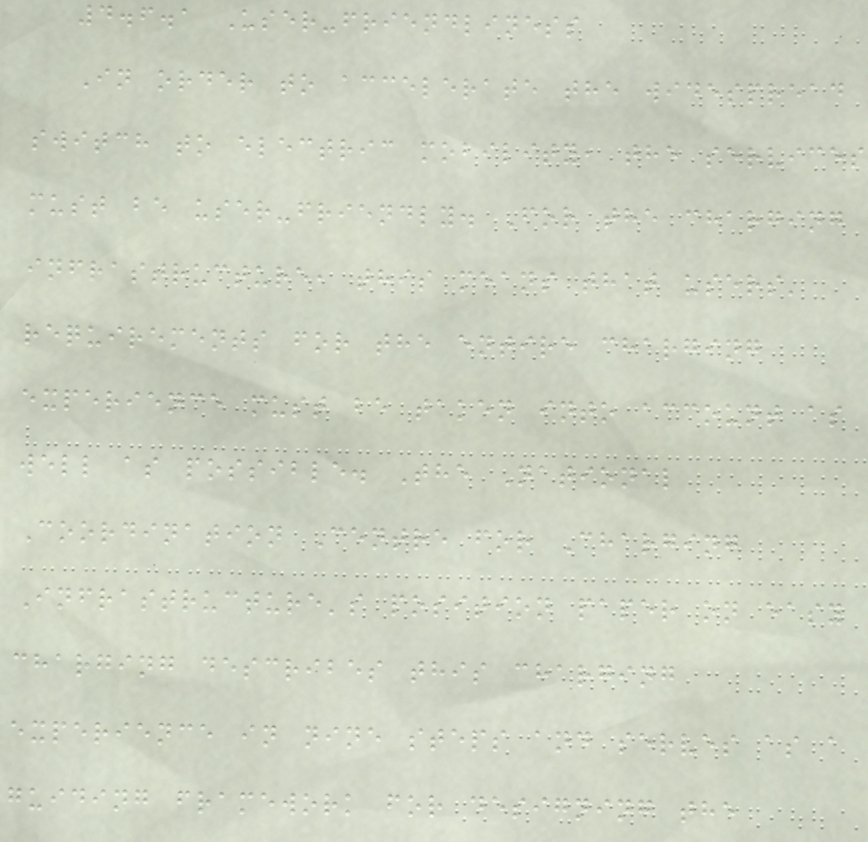4.6.1 User-friendliness
In order to accelerate the widespread
switch to electric mobility, the services
must be user-friendly. For the charging
infrastructure, this means that users'
requirements for the entire charging
experience must be taken into account as
well as possible. The National
Coordination Centre for Charging
Infrastructure's position paper on easy
charging describes this charging
experience in nine steps and serves as a
guiding framework for designing the
